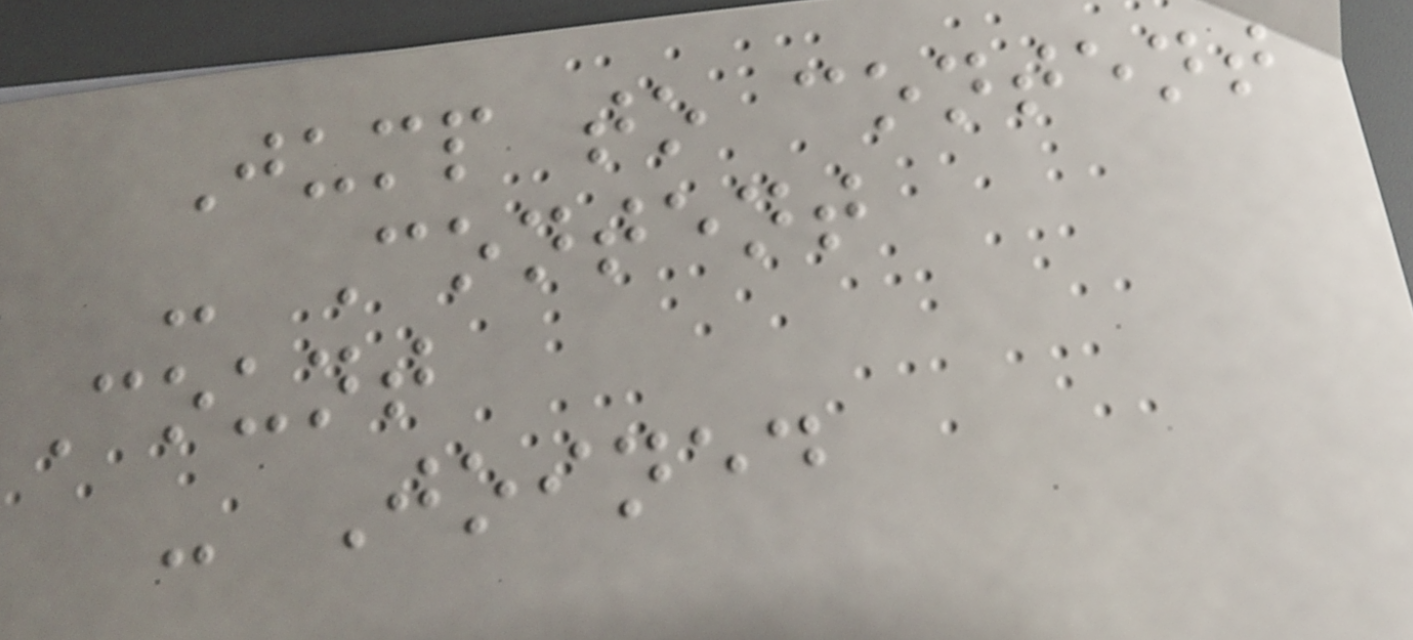Jump to content
- Content
Count
- Joined
